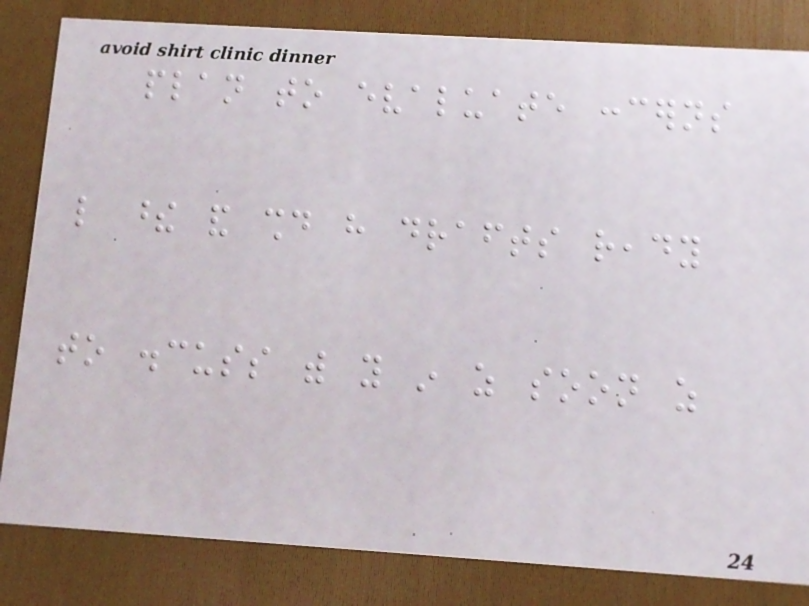plan to evaluate concerns
like these and should have drafts ready
to discuss with you in as soon as
